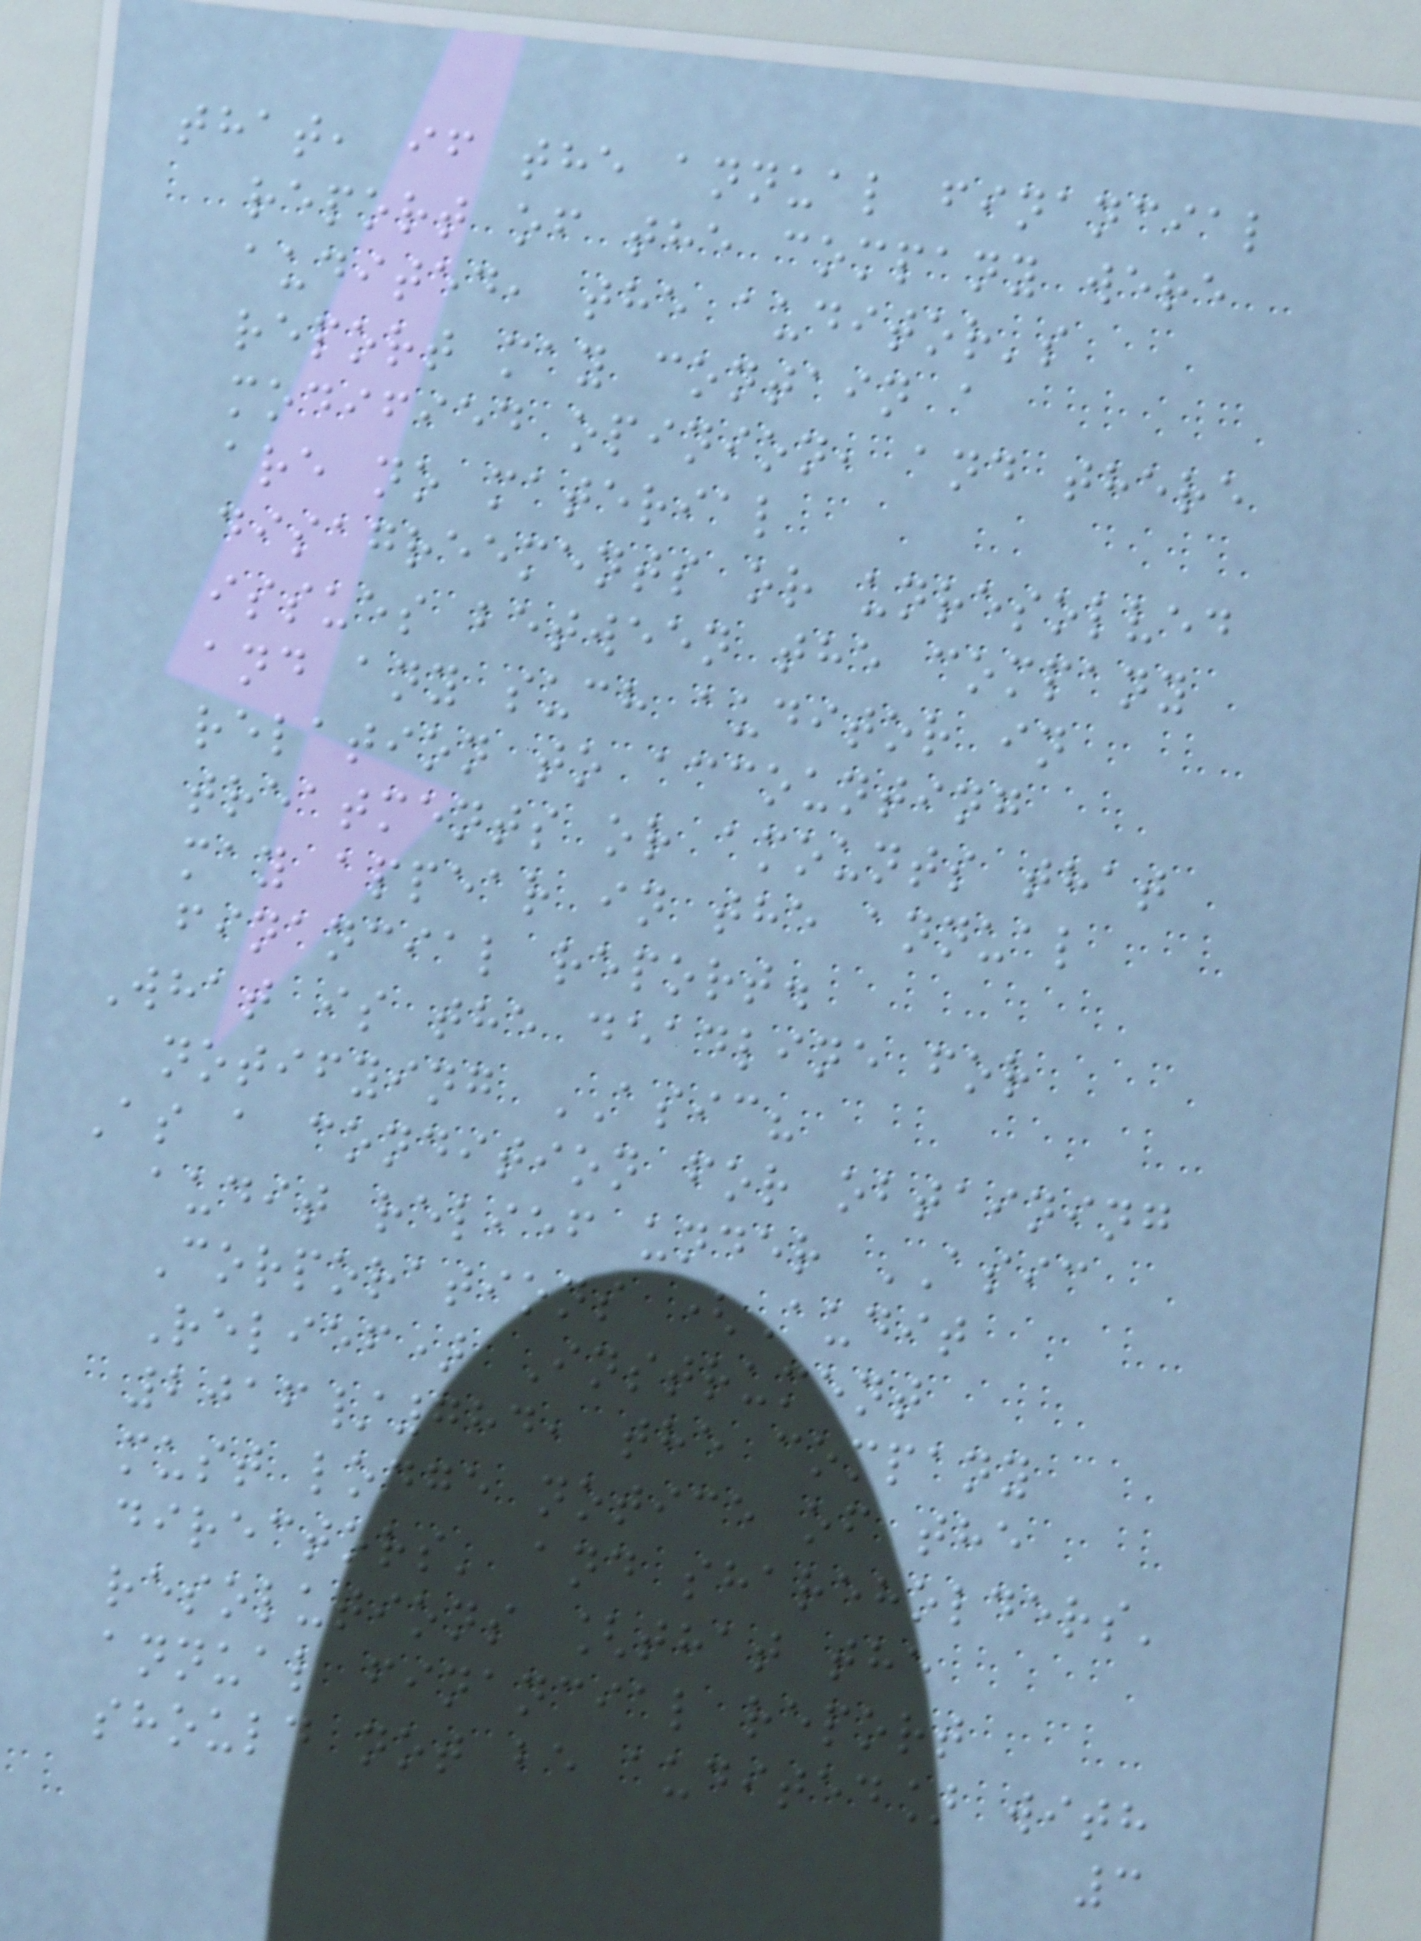that, if the annual financial
report of the company were
audited, the auditor's
report may contain a
modified opinion, and there
are no material
disagreements or unresolved
issues between the company
and any such auditor in
relation to accounting
treatments or amounts that
may appear in the annual
financial report.
What is the deadline for
notifying ASIC?
As a condition for obtaining
audit relief under ASIC
Corporations (Audit
Relief) Instrument
2016/784, the company
must lodge notice of the
directors' and shareholders'
resolutions [that the
annual financial report
should not be audited] with
3
